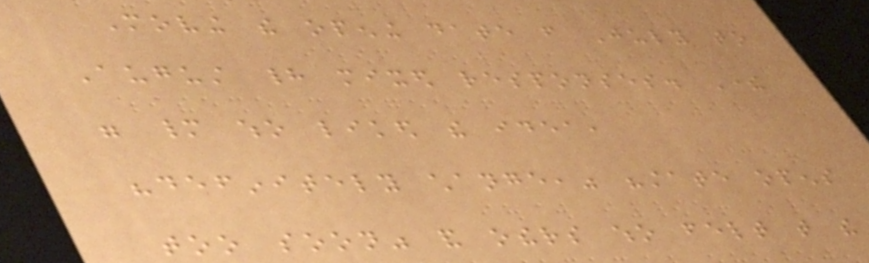Moving the opening date from July to
August had mixed responses. There
were many who liked the idea,
"definitely change," "state opens
too soon" and others who felt that the
